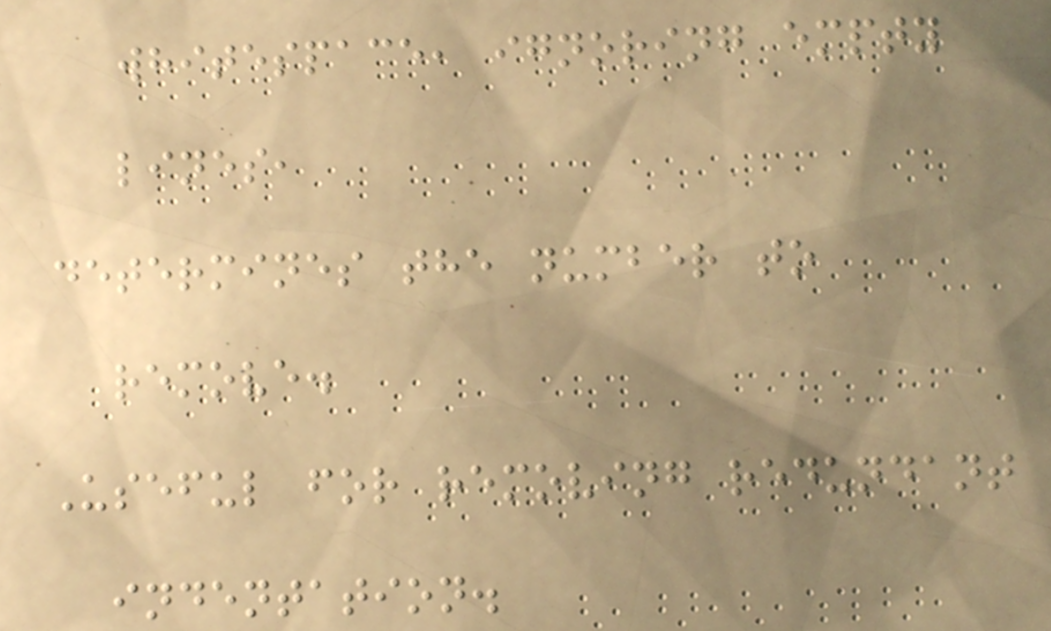whitespace, ignoring empty
lines,
determines the number to
remove.
Useful for removing redundant
indentation.
